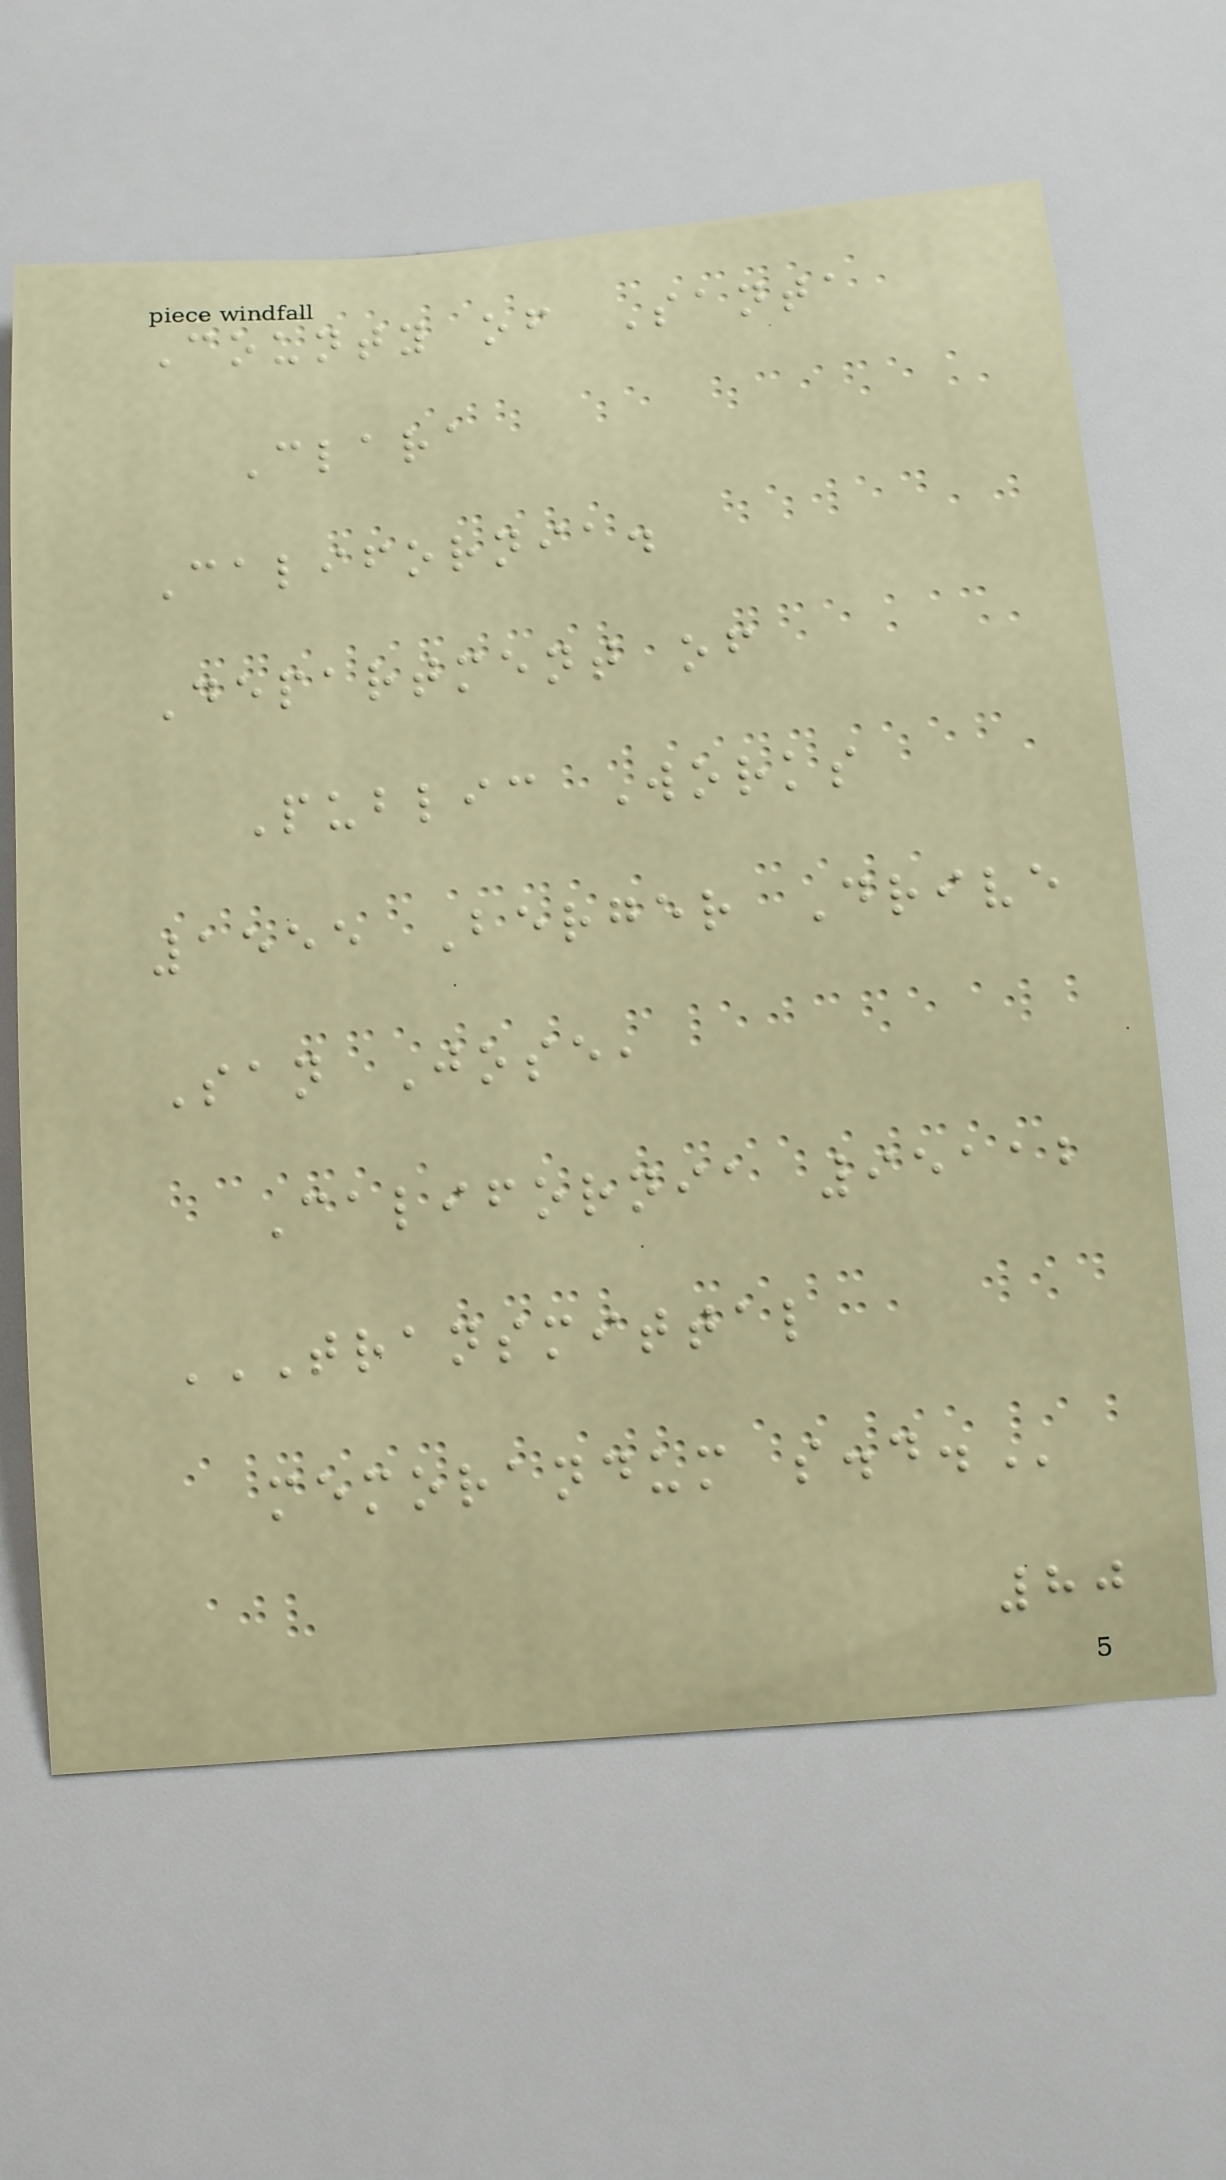County of Santa
Clara
California.
Department of
Public Works
1555 Berger Drive
San Jose,
California 95112
TRANSMITTAL
MEMORANDUM S.D.
80
